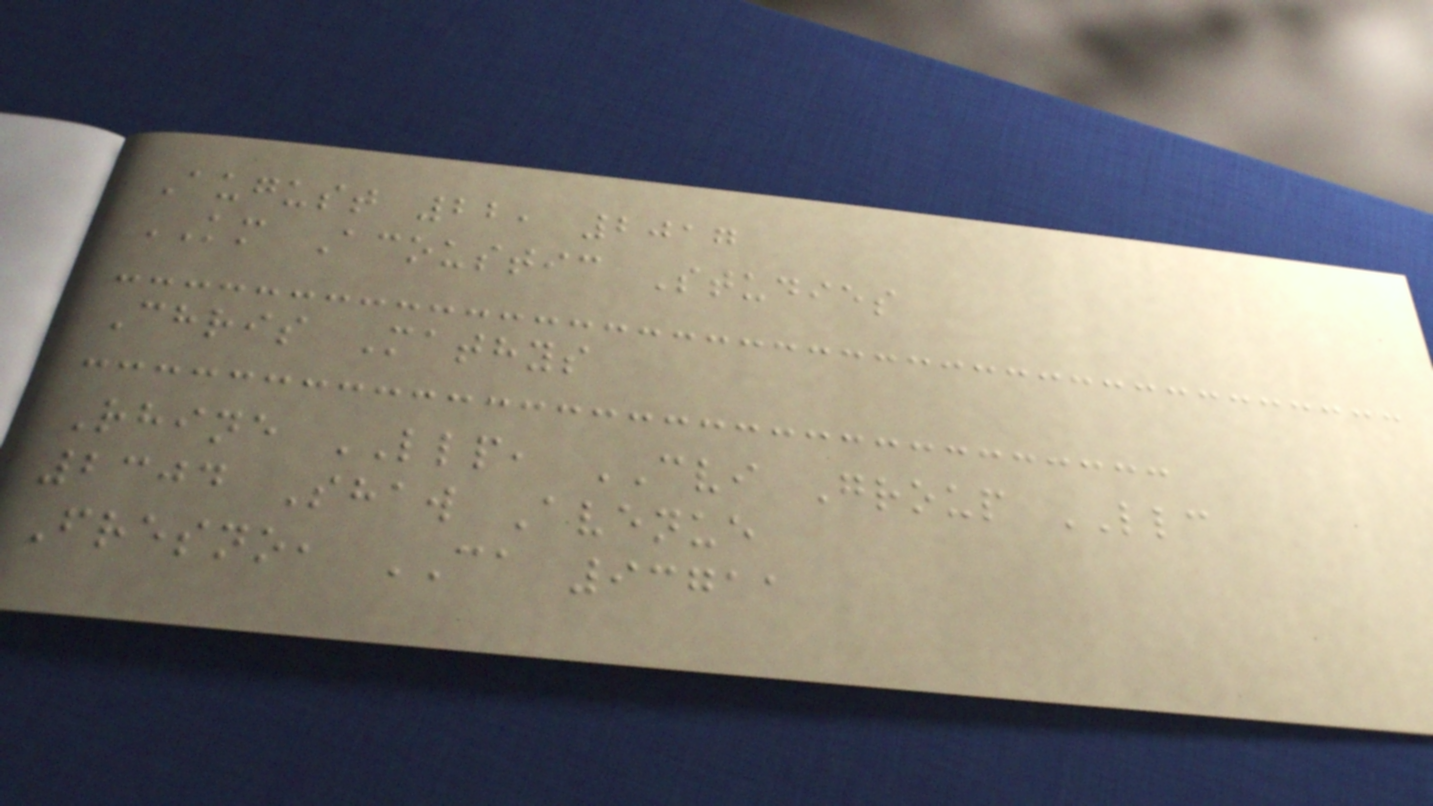August 22, 2017
KM Acoustic Studies
Chris Mathys
Rhine LLP, CVI Group LLC
2304 Shaw Avenue
Fresno, CA 93711
